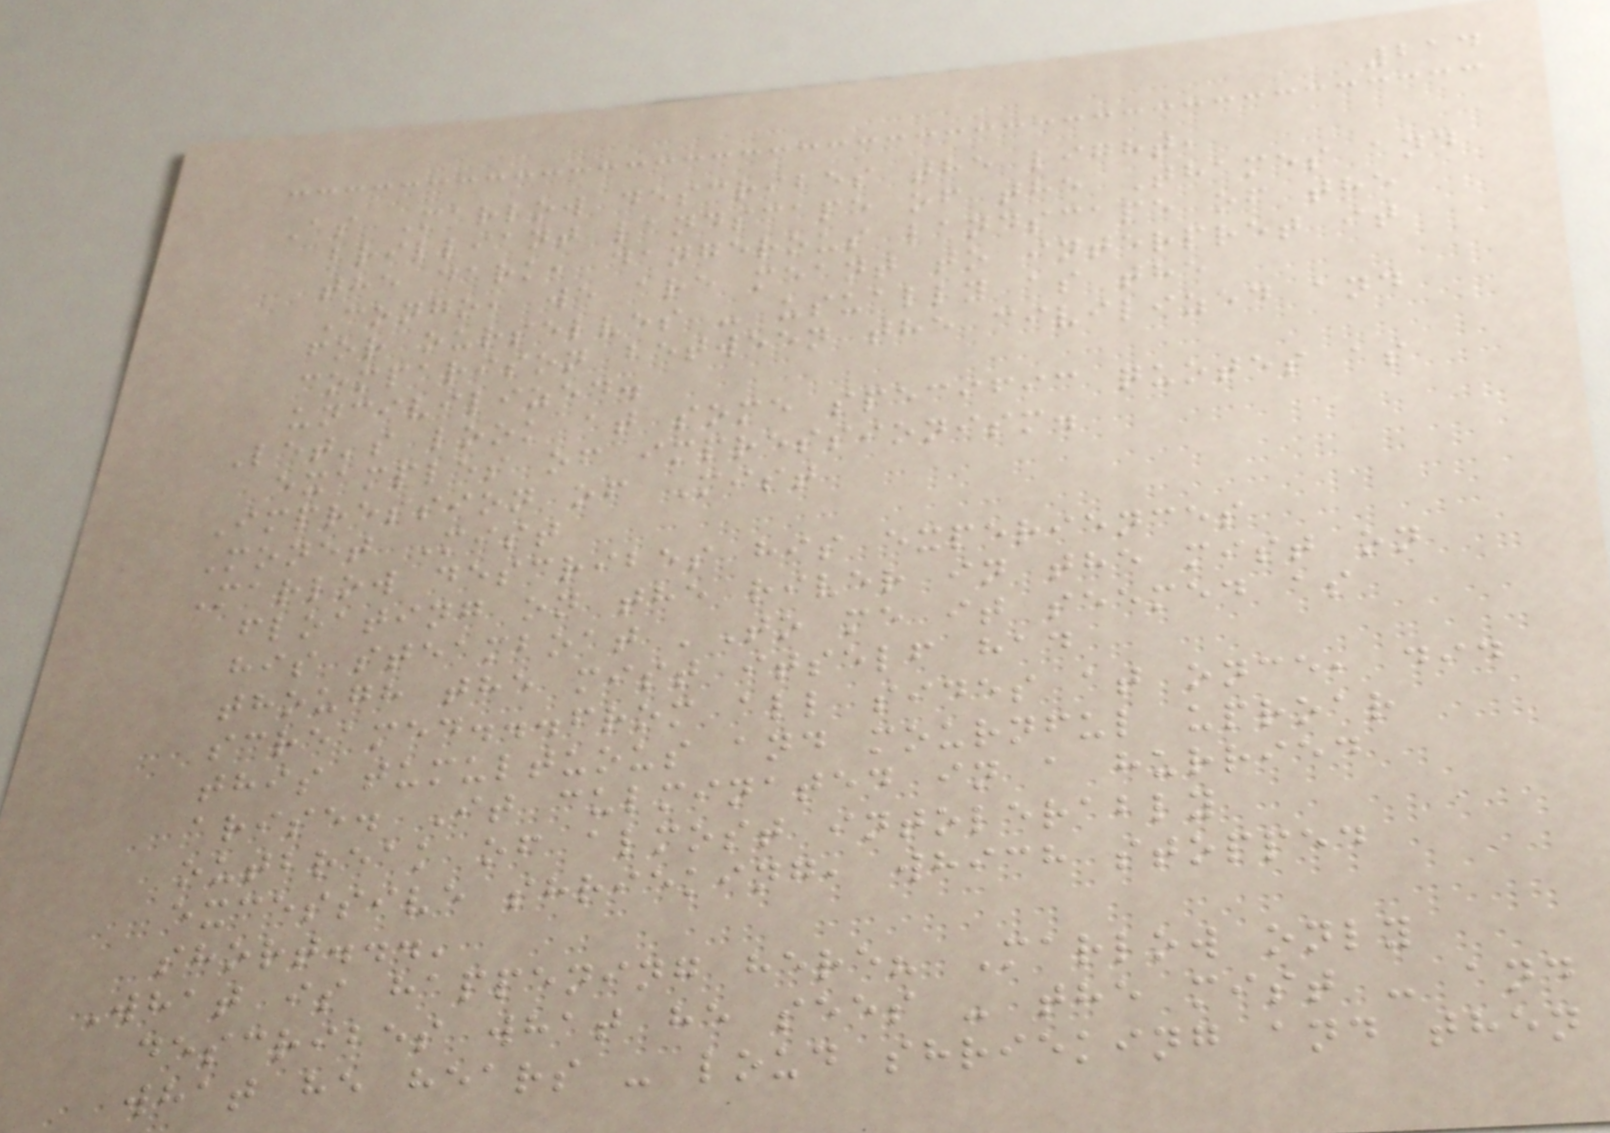214
As Marlow describes the light,
brilliant landscape of the Thames and
the dark, dangerous landscape of the
Congo, we are meant to interpret it
for ourselves - usually as the
comparison between the civilized and
uncivilized.
Let's look at some specific quotes as
examples of impressionism.
Impression of Mist
Monet Mist
Marlow describes his experiences
floating on the river in the mist on
his steamboat 'To me it seemed as
though the mist itself had
screamed...from all sides at once, did
this tumultuous and mournful uproar
arise. It culminated in a hurried
outbreak of almost intolerably
excessive shrieking, which stopped
short...'
What is happening here? Marlow only
describes what he sees - the mist - and
what he hears - loud shrieking and then
